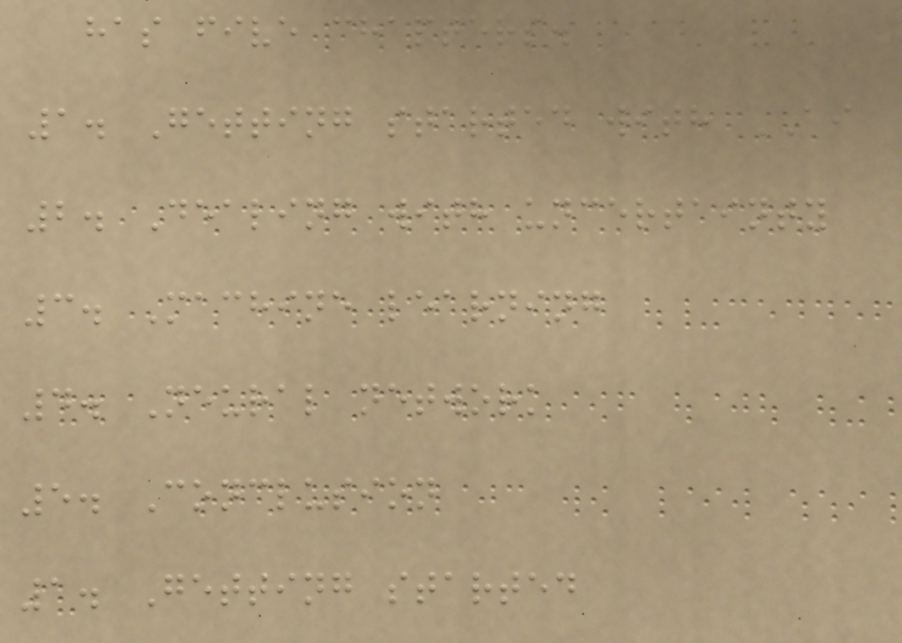has five chapters.
1. Getting started with AI
2. Dealing with uncertainty
3. Machine learning
4. Neural network
5. Conclusion
1. Getting started
